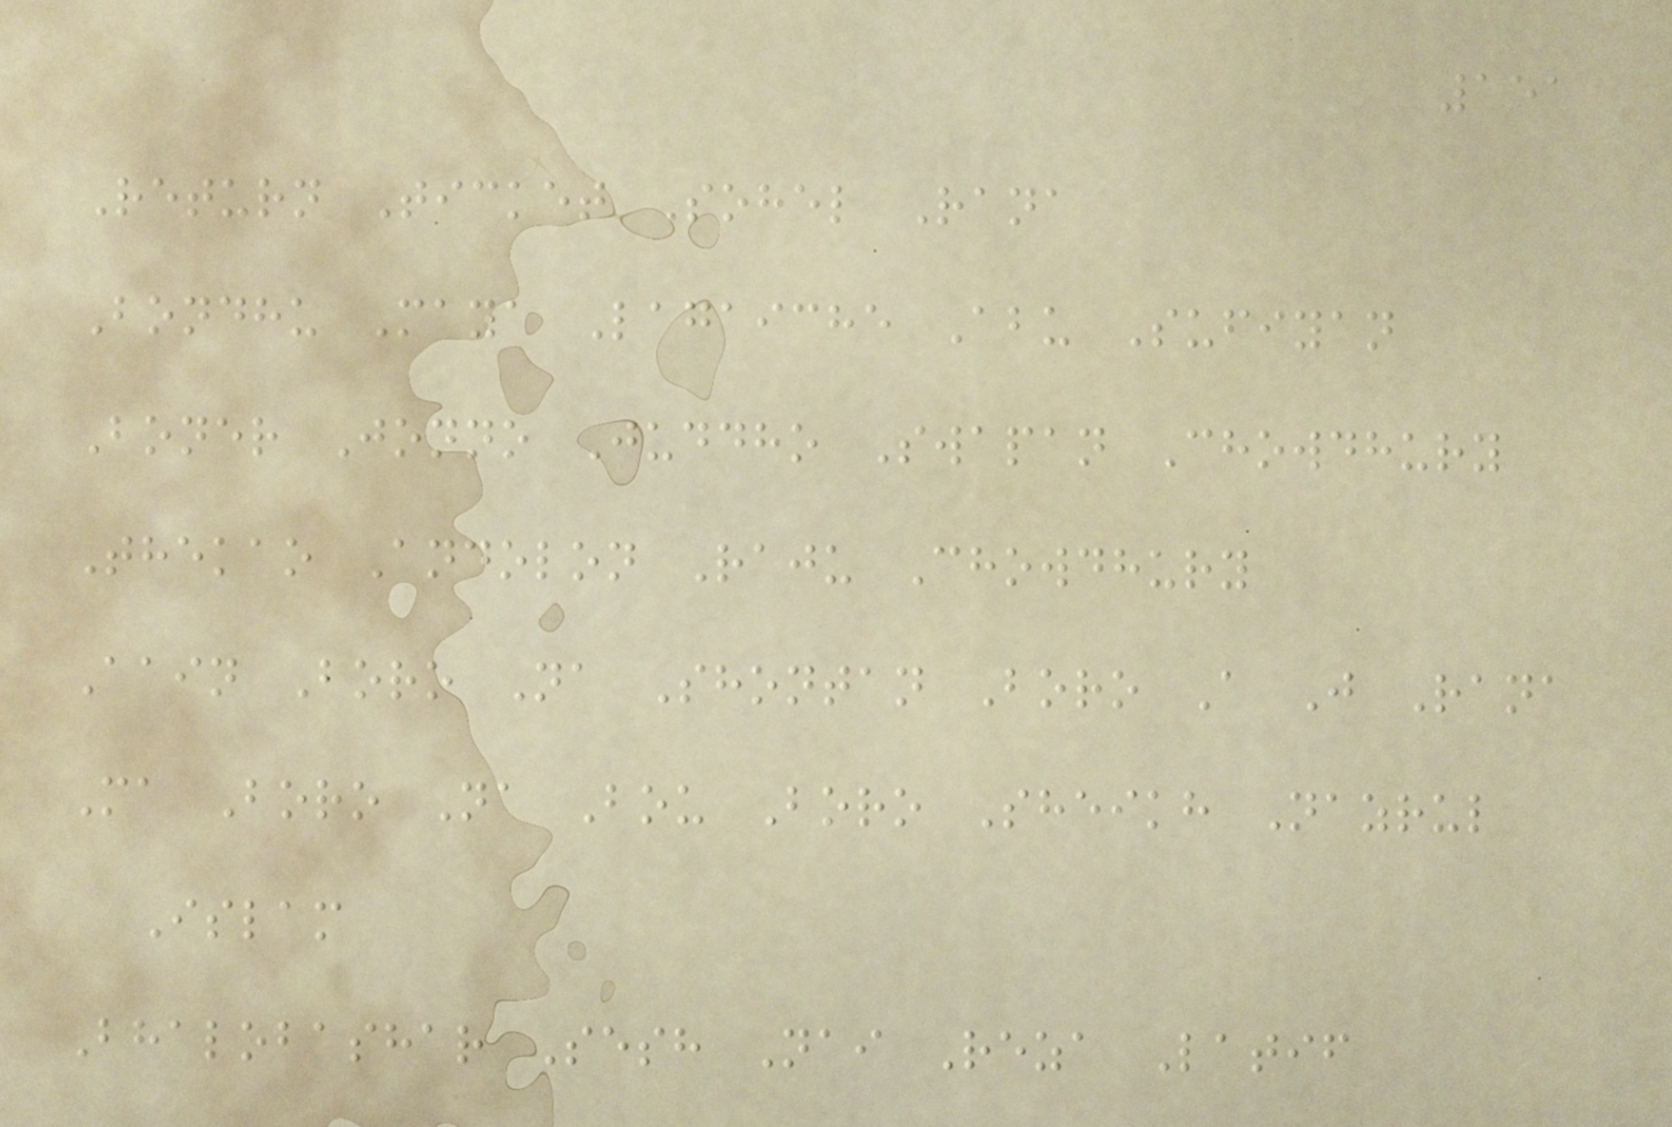151
Return Ticket Sohel Rana
Bondhu Maya Lagaiche Abu Sufiyan
Boner Jonno Juddho Swapan Chowdhury
Thekao Andolon Raju Chowdhury
Aain Boro Na Shontan Boro A J Rana
Ma Boro Na Bou Boro Sheikh Nazrul
Islam
Bhalobashar Sesh Nai Reza Latif
